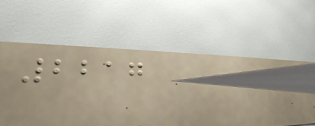2217
